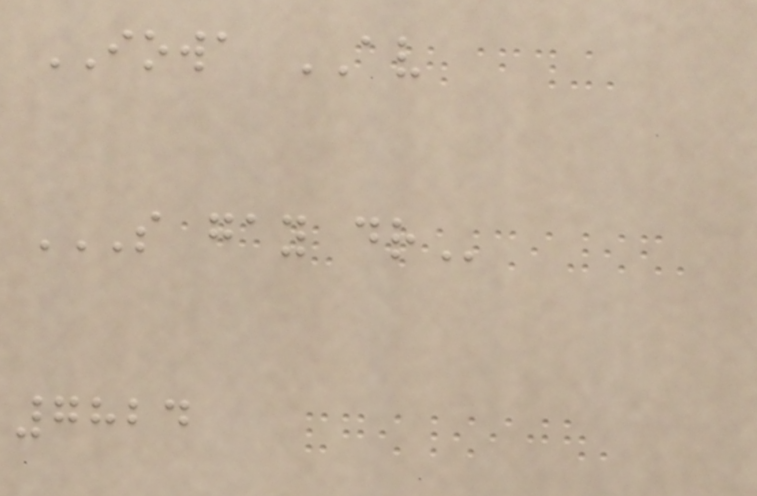IOWA AV
S GAY DR
7824
